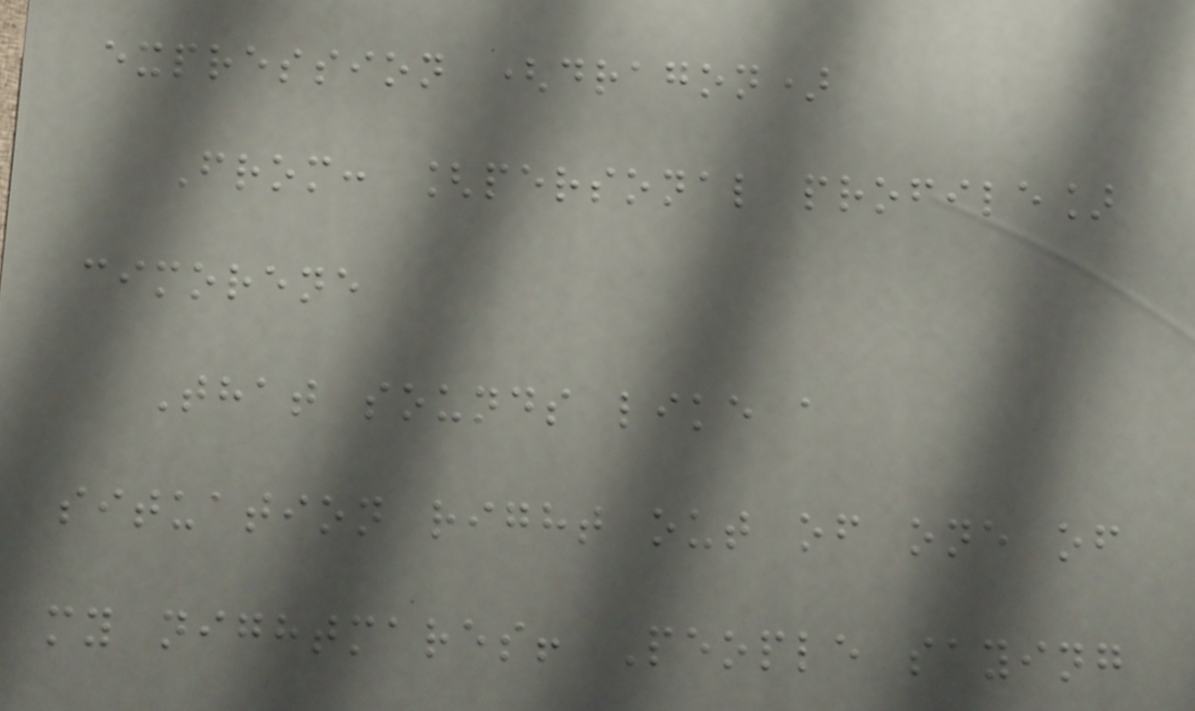expression (dragon)
From: [personal profile]
cimorene
That sounds like a
situation right out of one of
my nightmares! People saying
